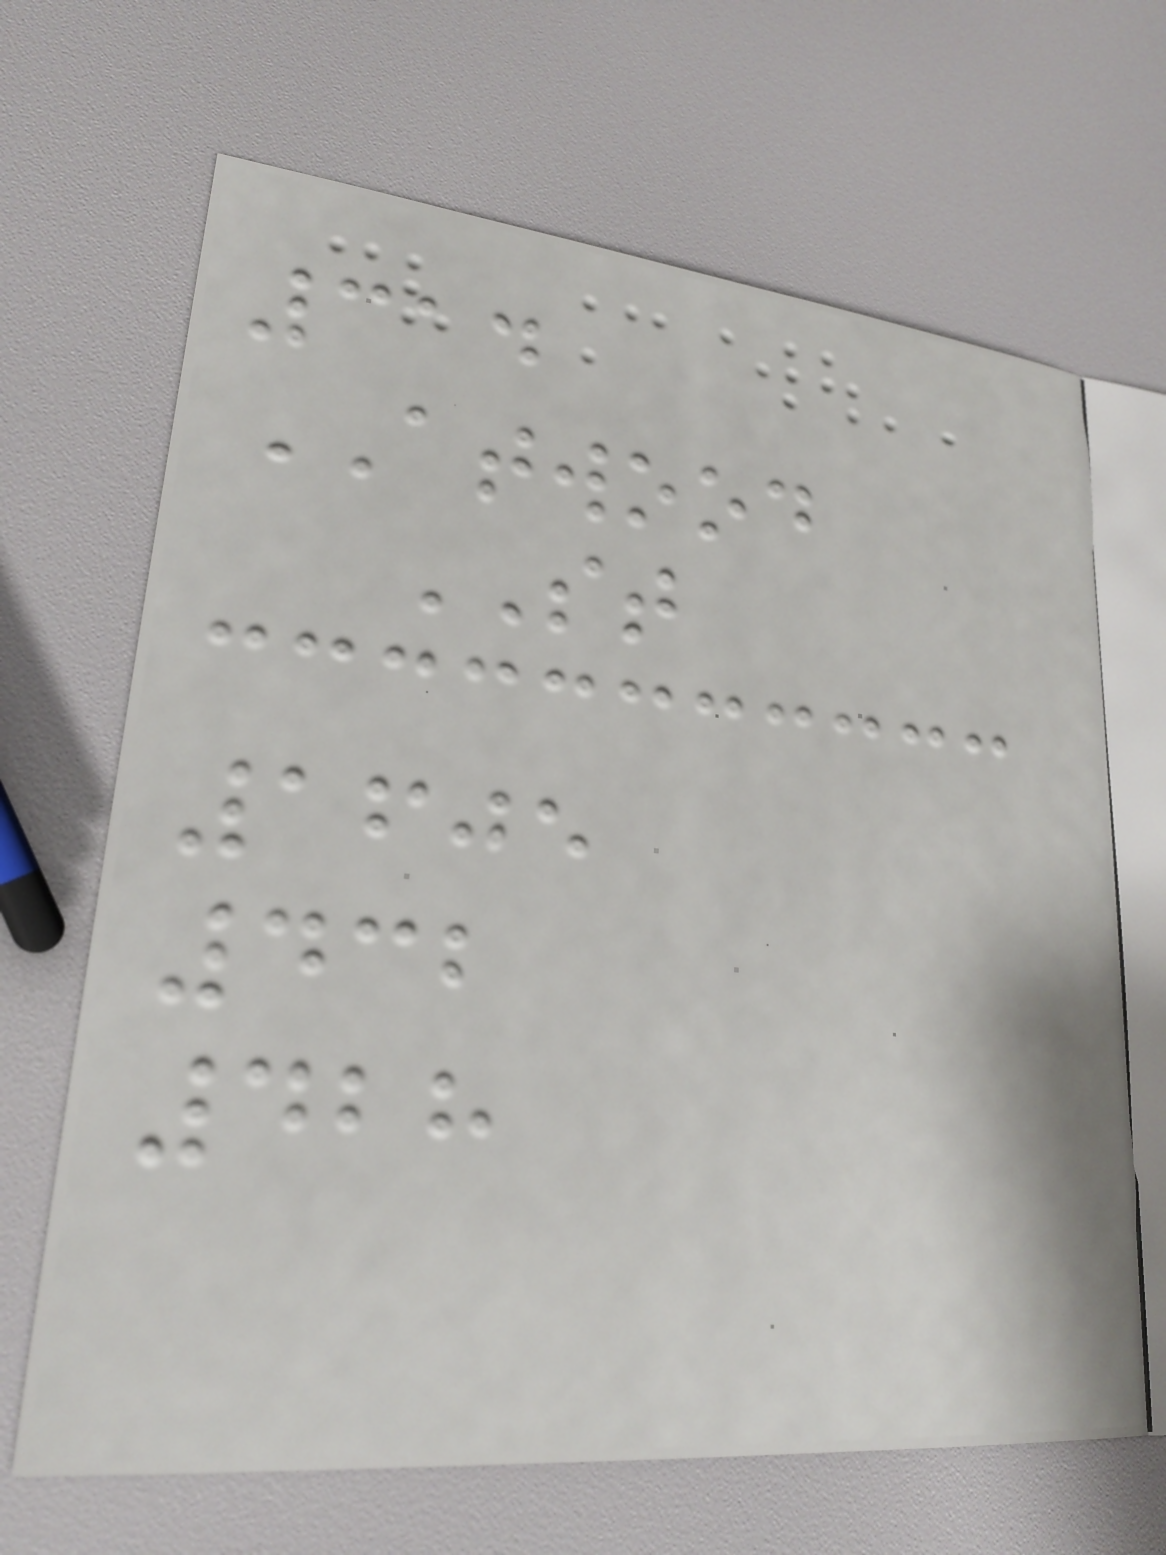314
ATWOOD
ST
1605
432
428
